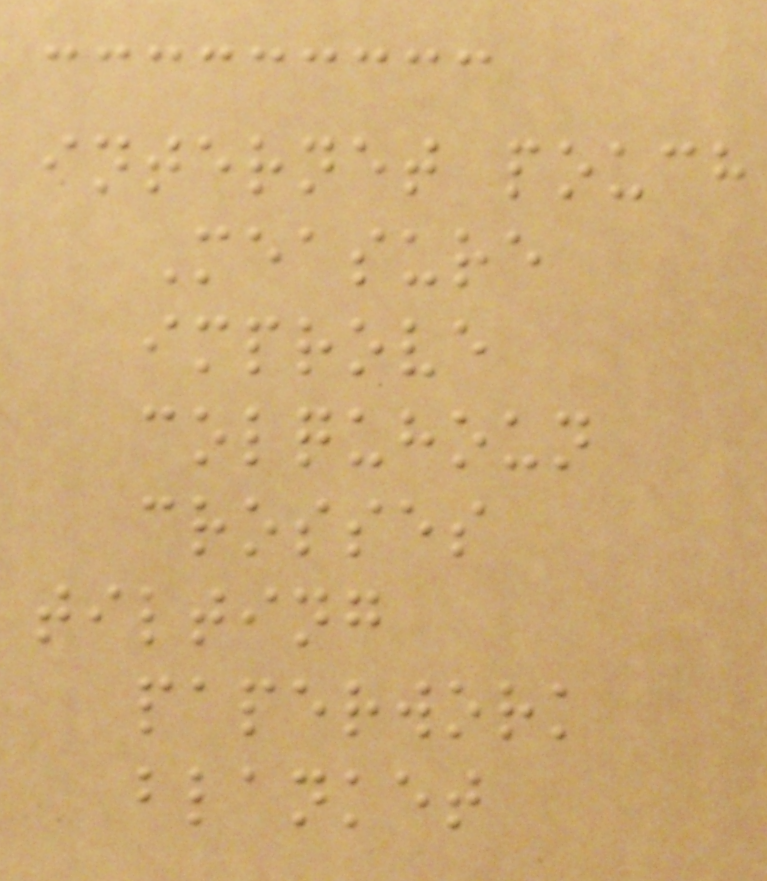internet pouch
Measure
improve
colquhoun
crosses
tilting
paperwork
blanket
